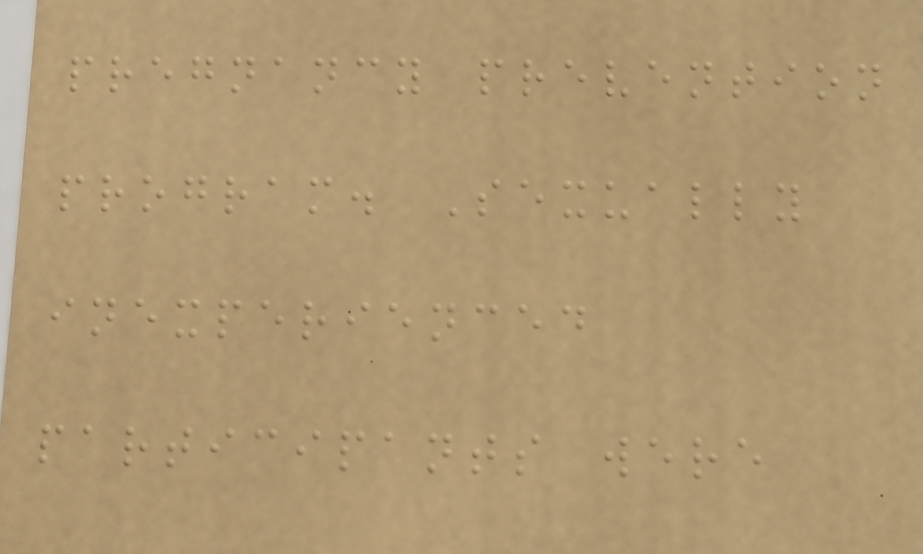pregnancy prevention
program. Sexually
inexperienced
participants were
